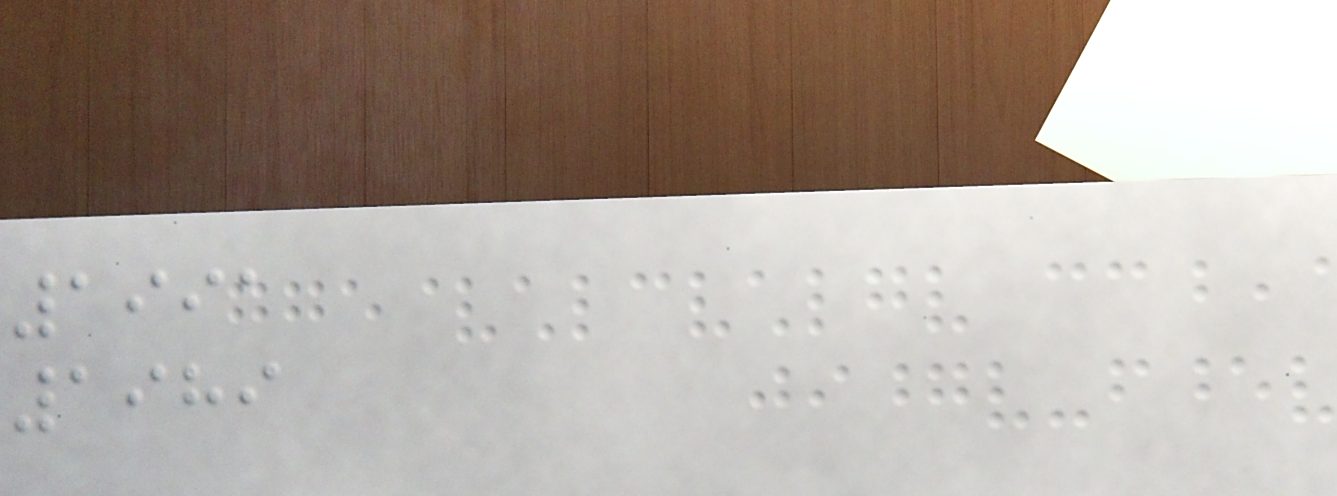1991
1989
